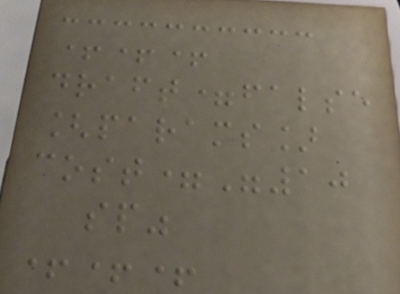+++
draft=false
[params]
cost="10
sp"
+++
